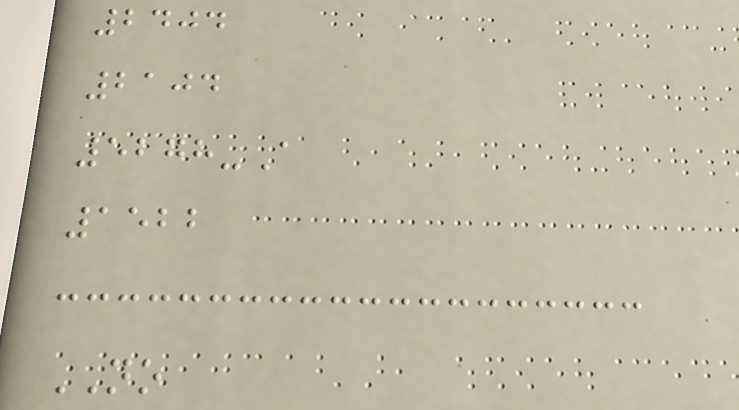2404
2104
5278-A
1522
NO
